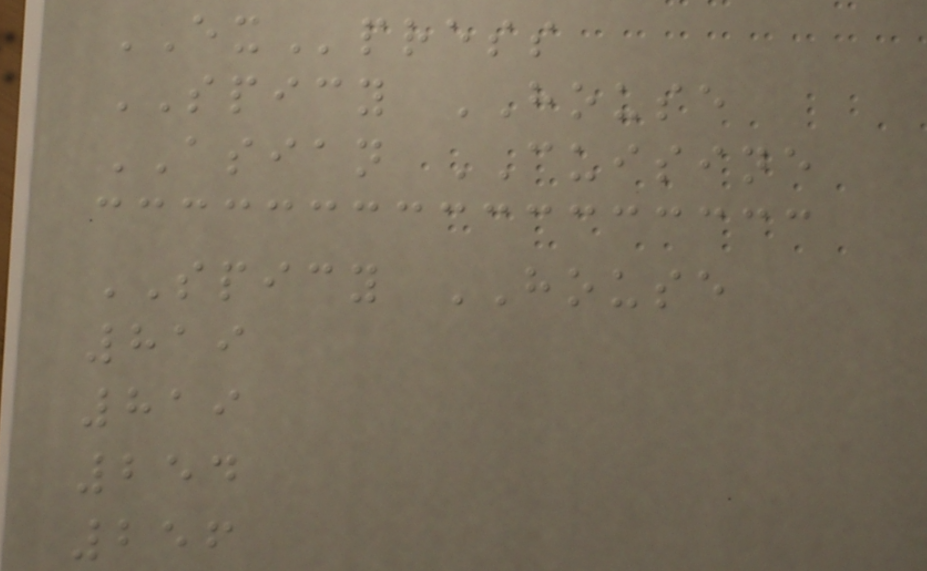EXpress
SPICY HOUSE
ASIAN CUISINE
SPICY HOUSE
819
819
254
256
